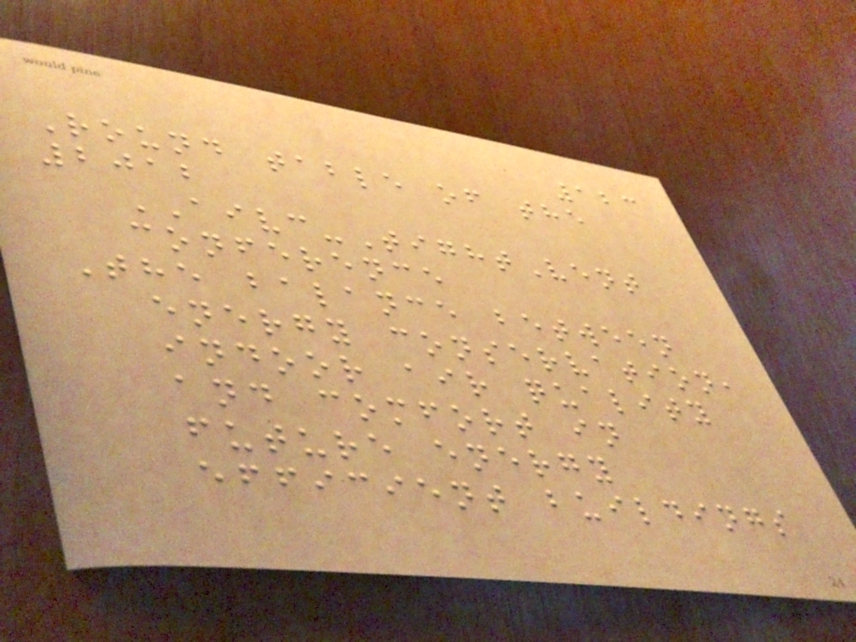123
Round table of the
2012
AIVC-TightVent
conference
The balance between
energy conservation,
indoor air quality
and comfort in
future energy
efficient buildings
